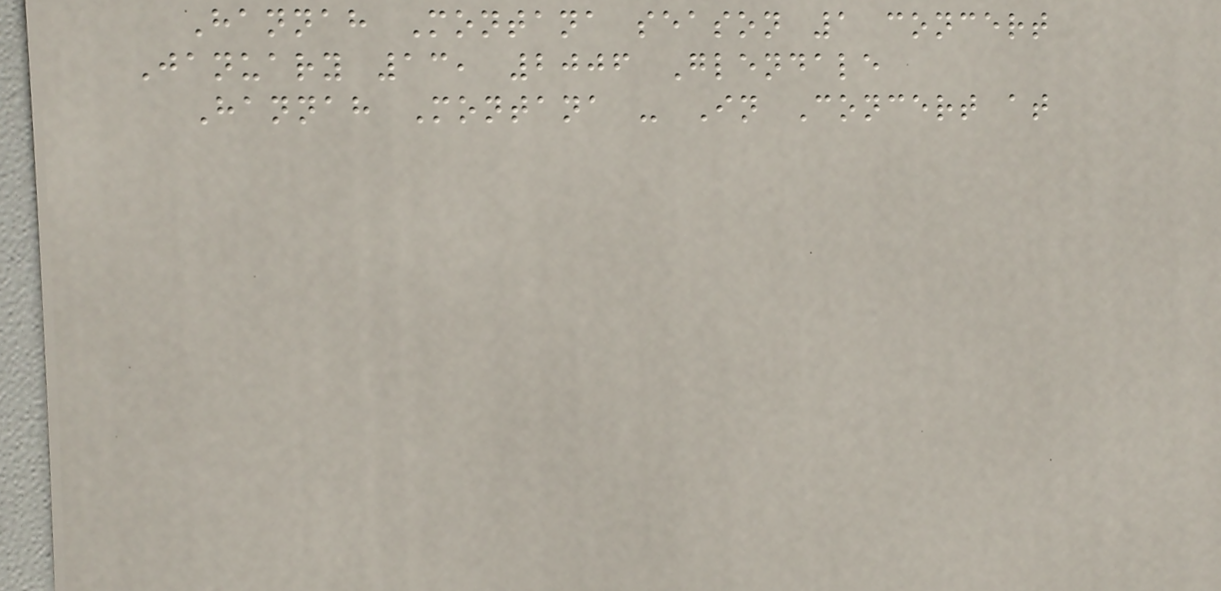Hannah Montana season 1 concert
January 13, 2006 Glendale
Hannah Montana - In Concert at
